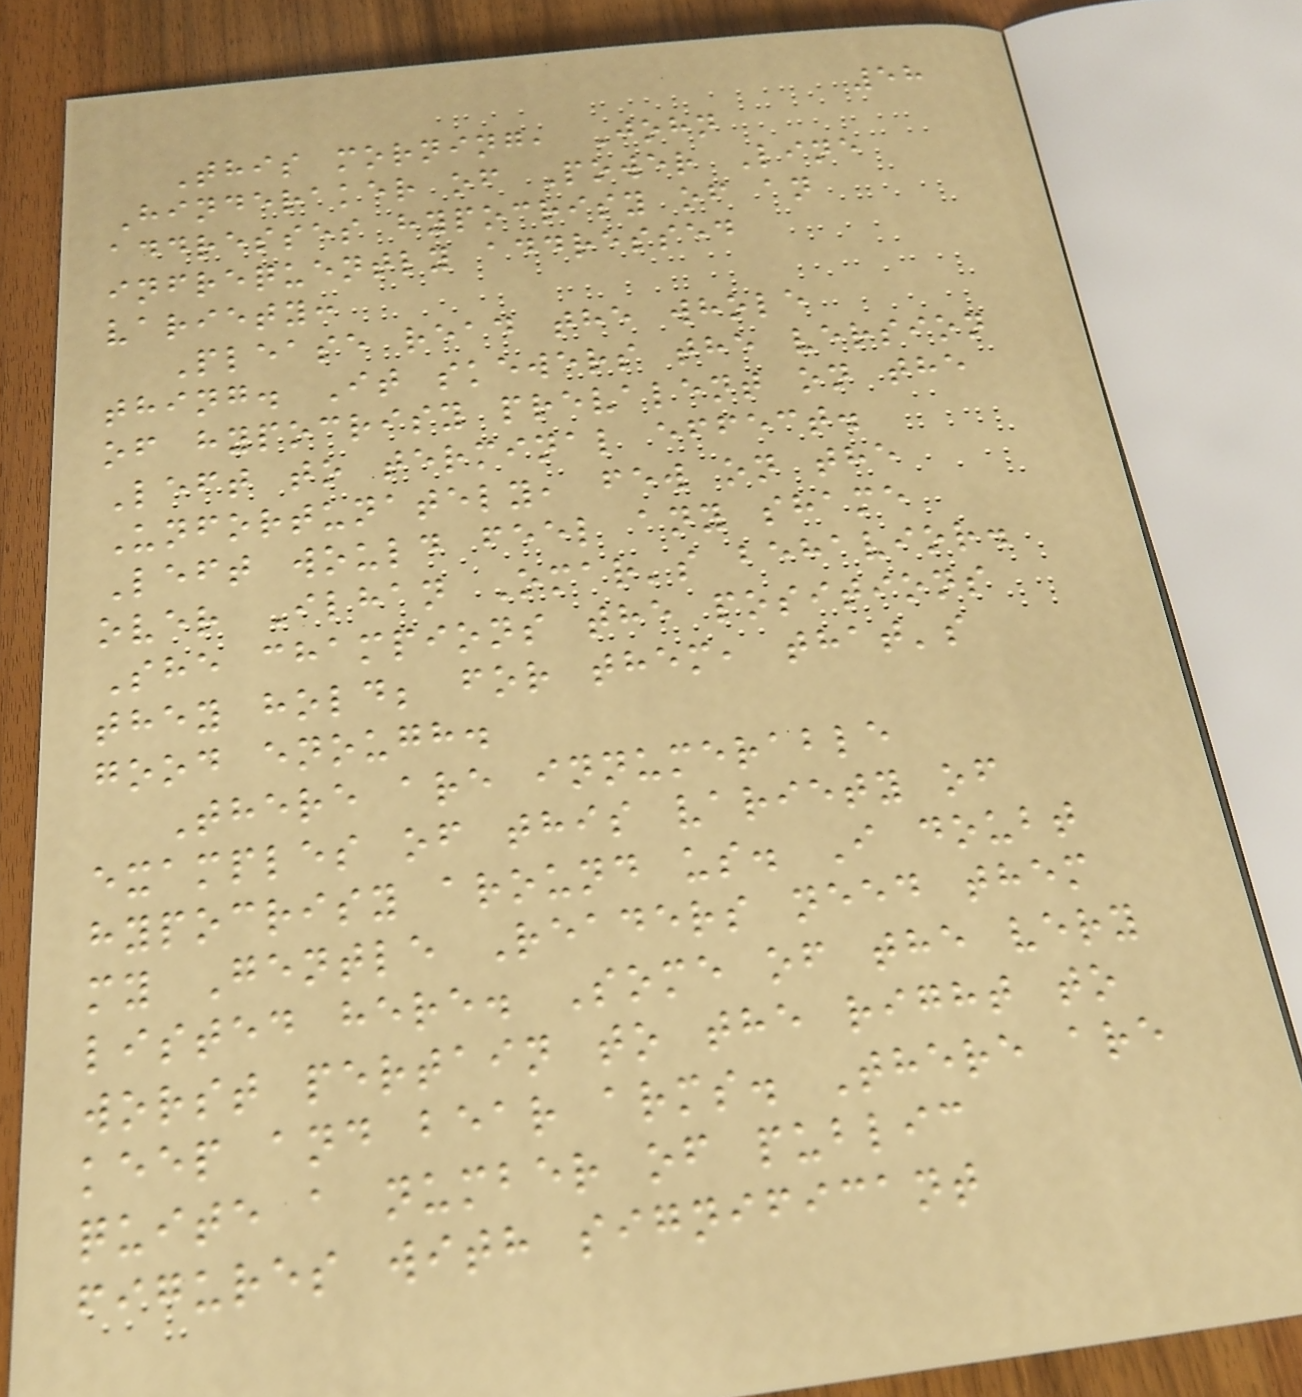58
This morning, John
Hinderaker of Power Line
addresses hypocrisy of an
infrequently addressed
variety:
Please read the whole
thing. It skewers the version
of hypocrisy prevalent on the
Left to terminal effect.
Unfortunately, few on the
Left would feel any shame
over Ilhan Omar's behavior.
She champions the positions
they hold; for them, that's
good enough.
There are innumerable
examples of this variety of
hypocrisy around us. I doubt
my Gentle Readers need them
listed here. Some of the very
worst pertain to the right to
keep and bear arms. There are
quite a number of public
figures with significant
